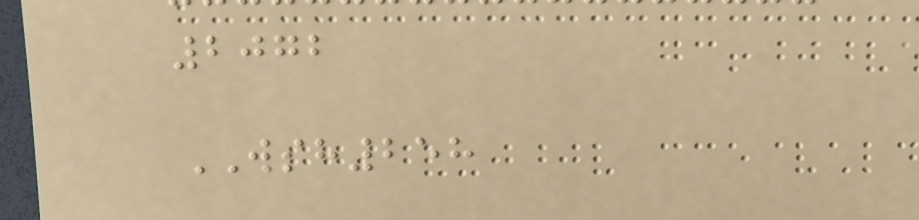2072
WSH258
